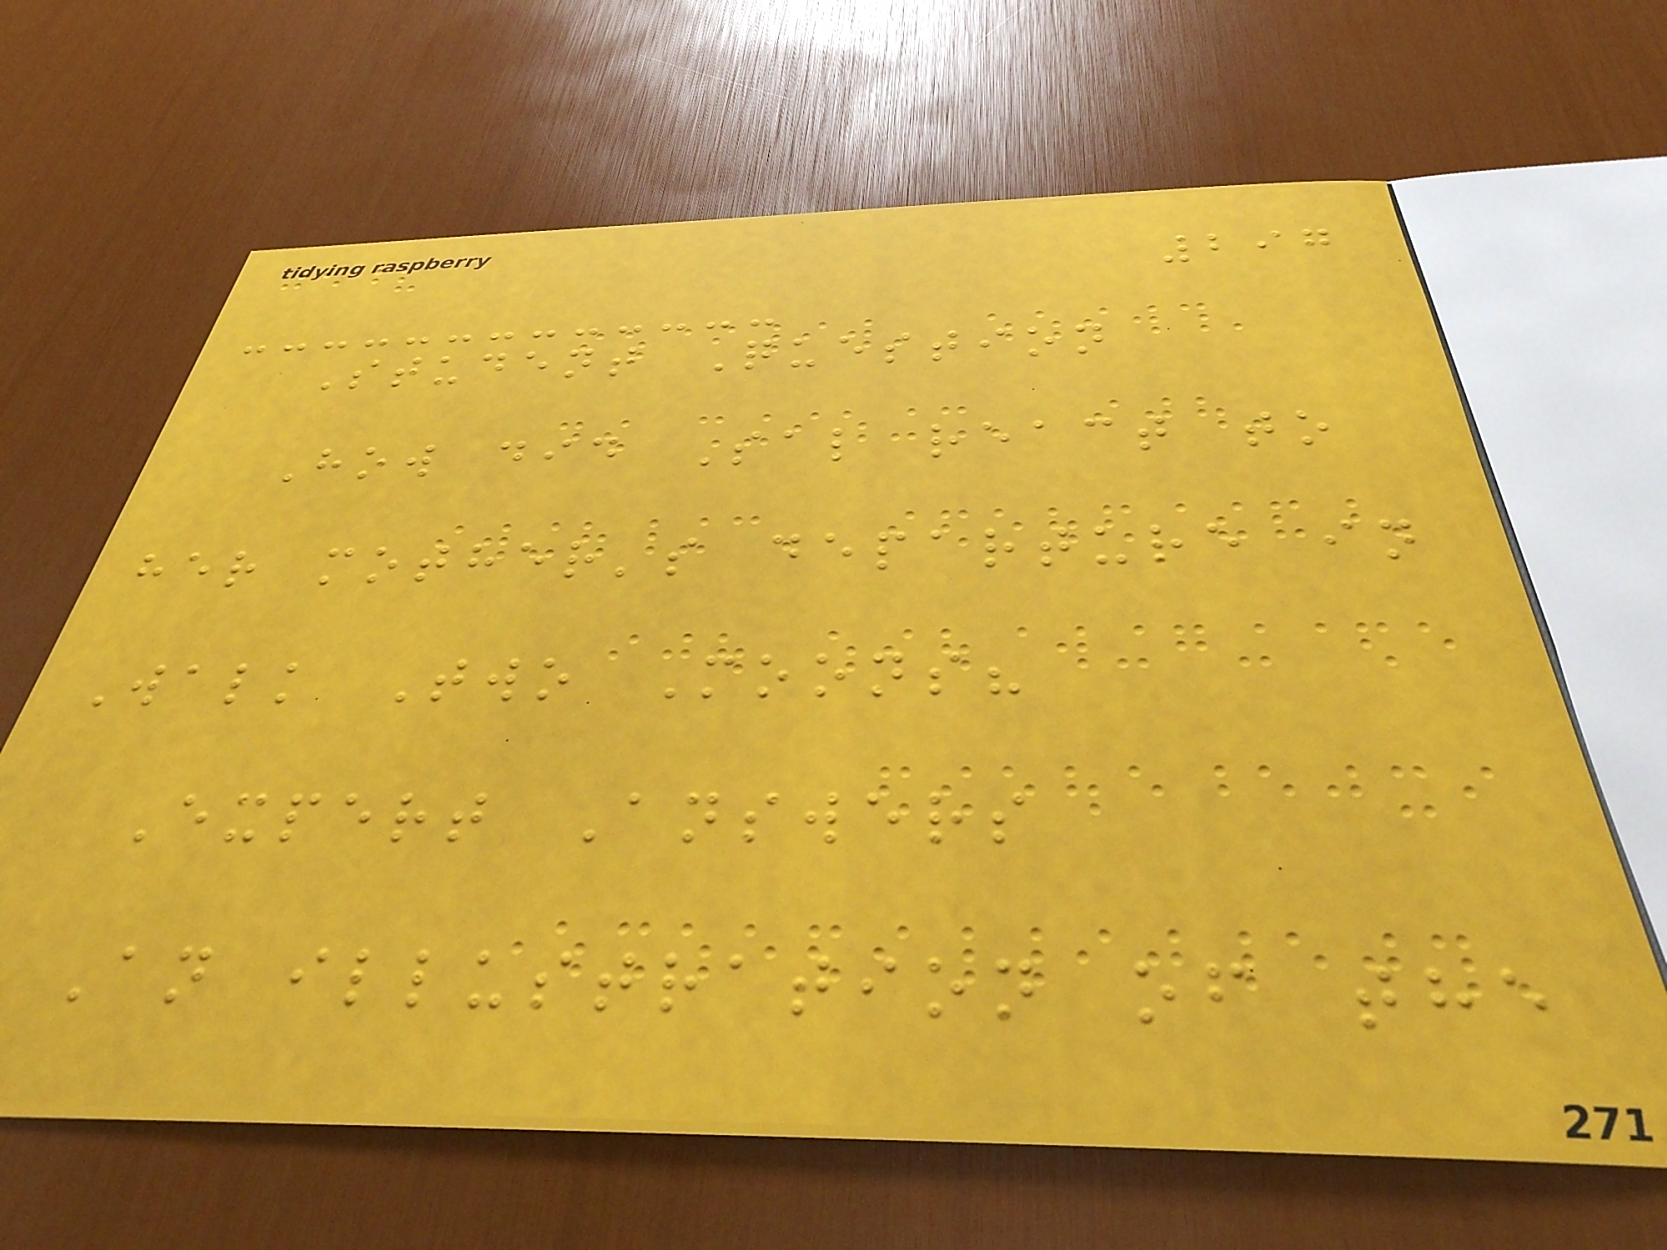297
Student Question
How did Sal react to
her mother's departure in
Walk Two Moons?
Expert Answers
An illustration of the
